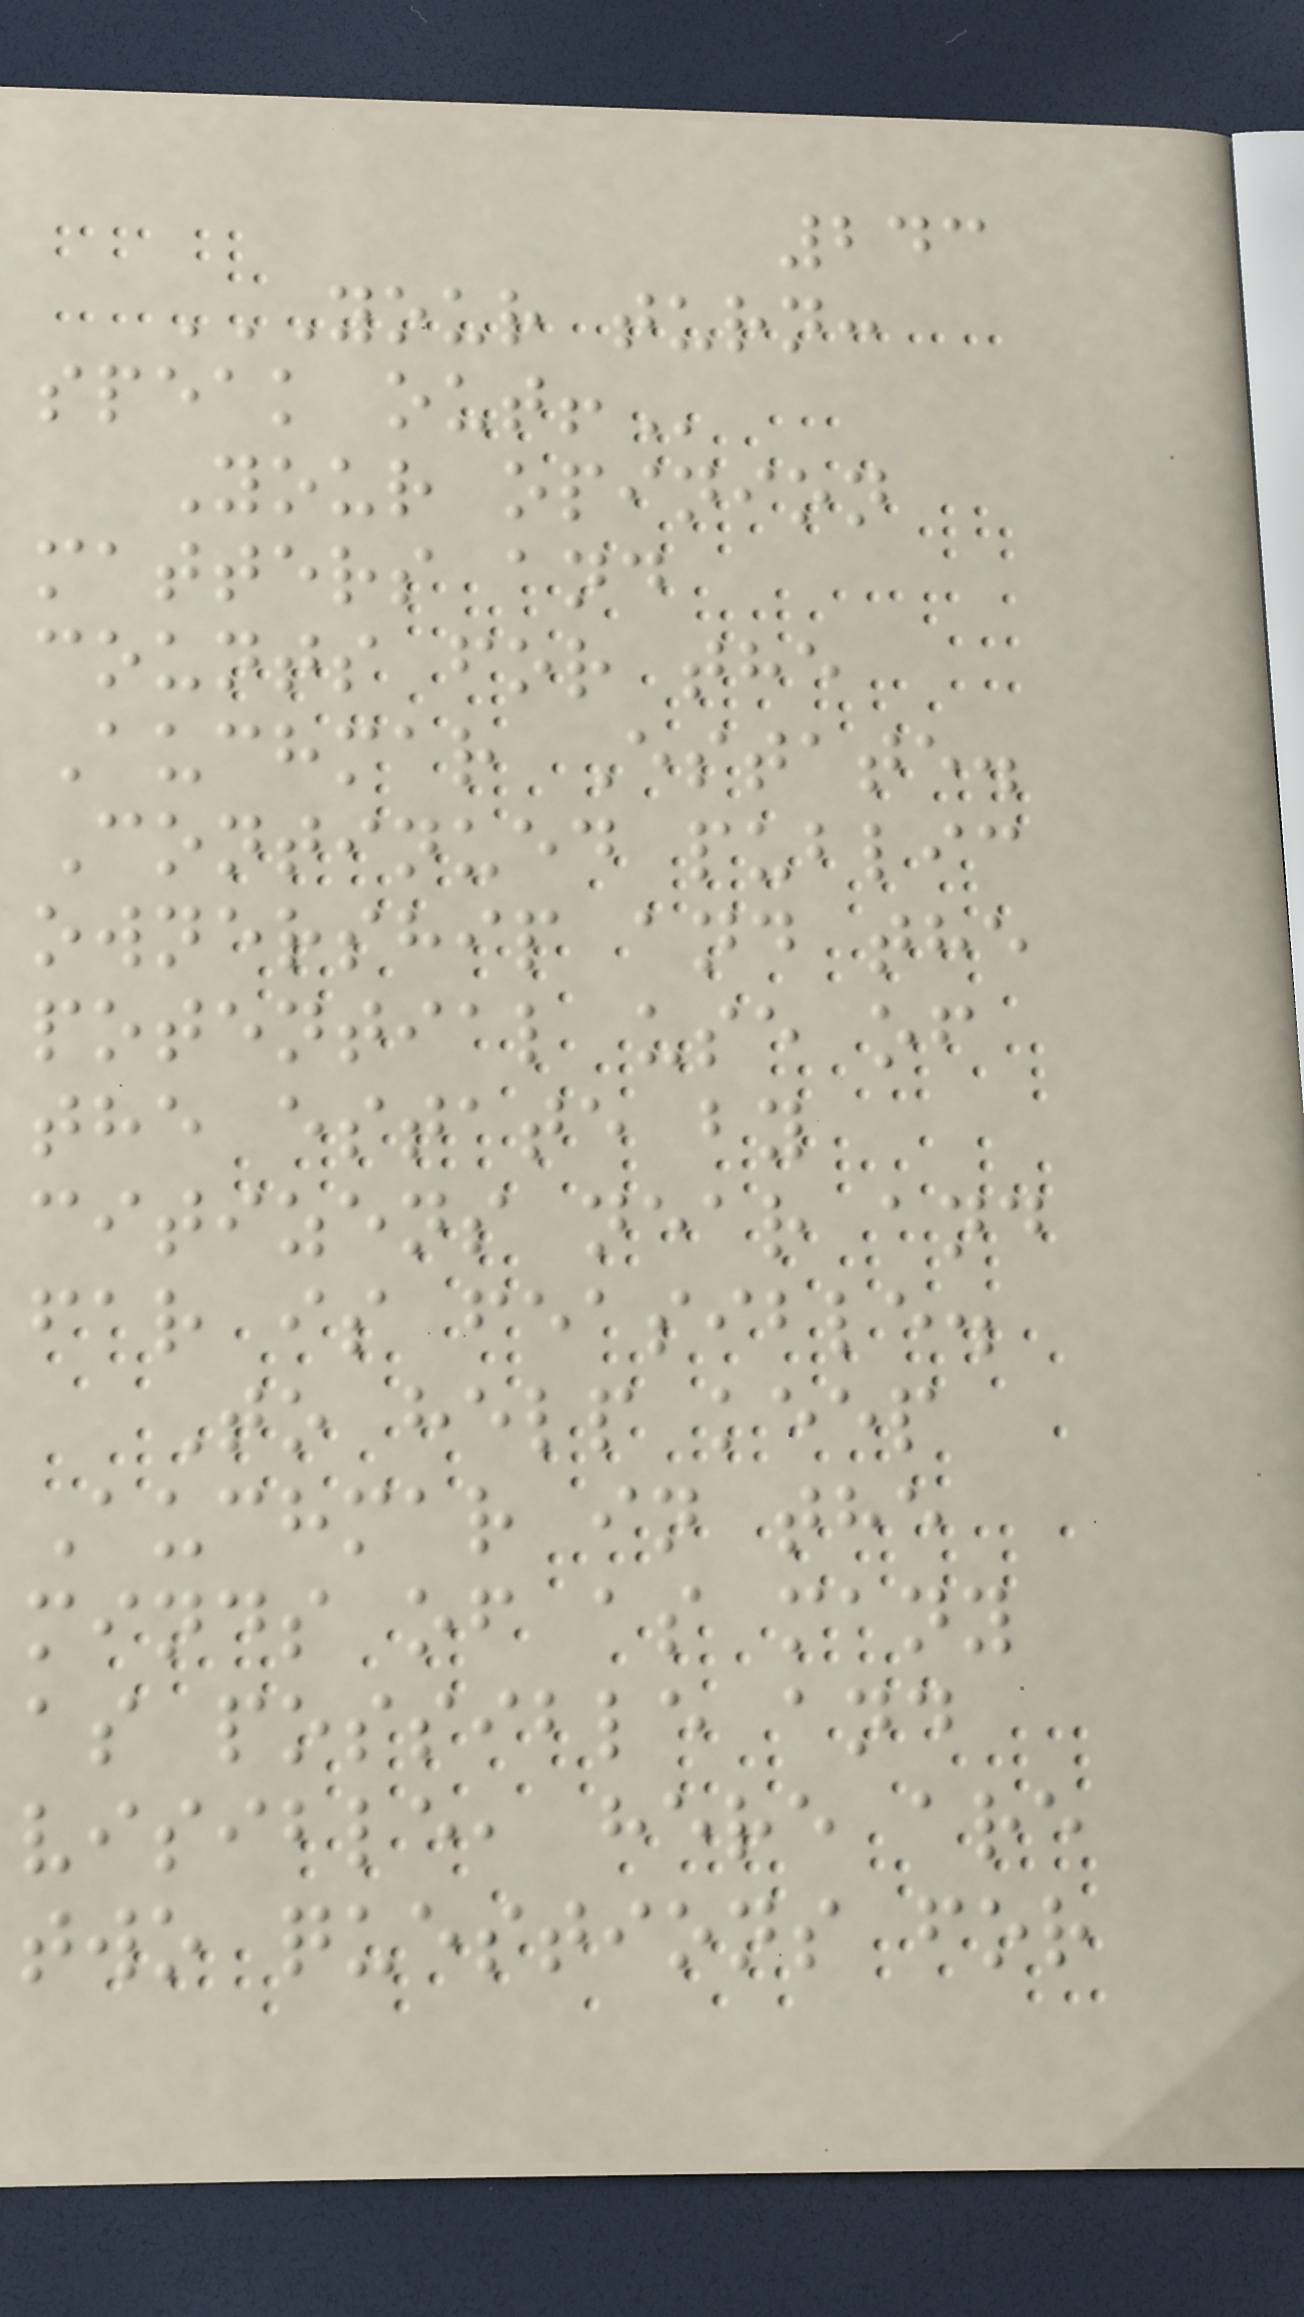243
YOUR TURN:
SPEAK OUT!
Your opinion
matters and
counts for the
Auchmar Estate.
Continued public
ownership and the
potential use of
the estate by
citizens near and
far is feasible.
To help keep
Auchmar in the
minds of as many
as possible and
visible, here are
two questions for
